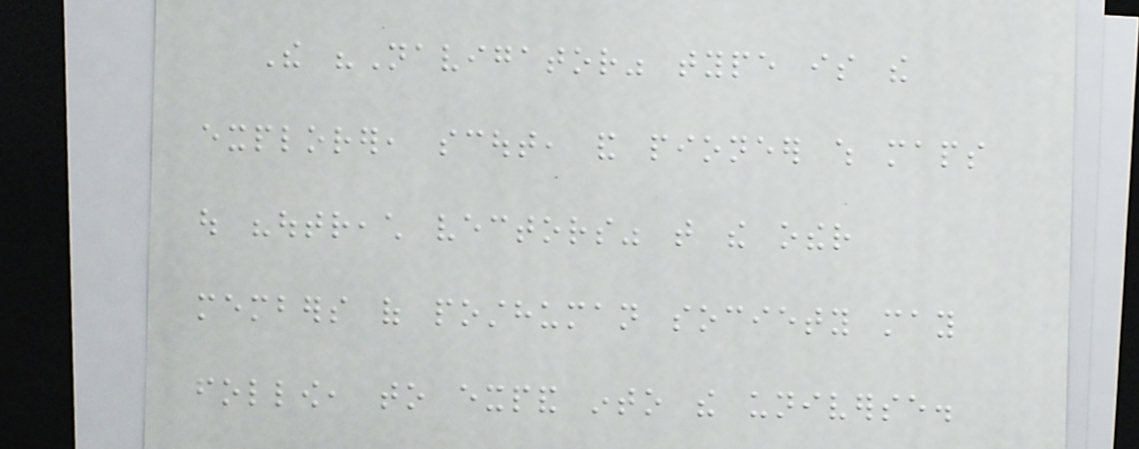The "Navigator" type is the
explorer, scout, and pioneer which maps
out "outreach vectors" that the other
members of posthuman society may
follow, to expand into the universe.
